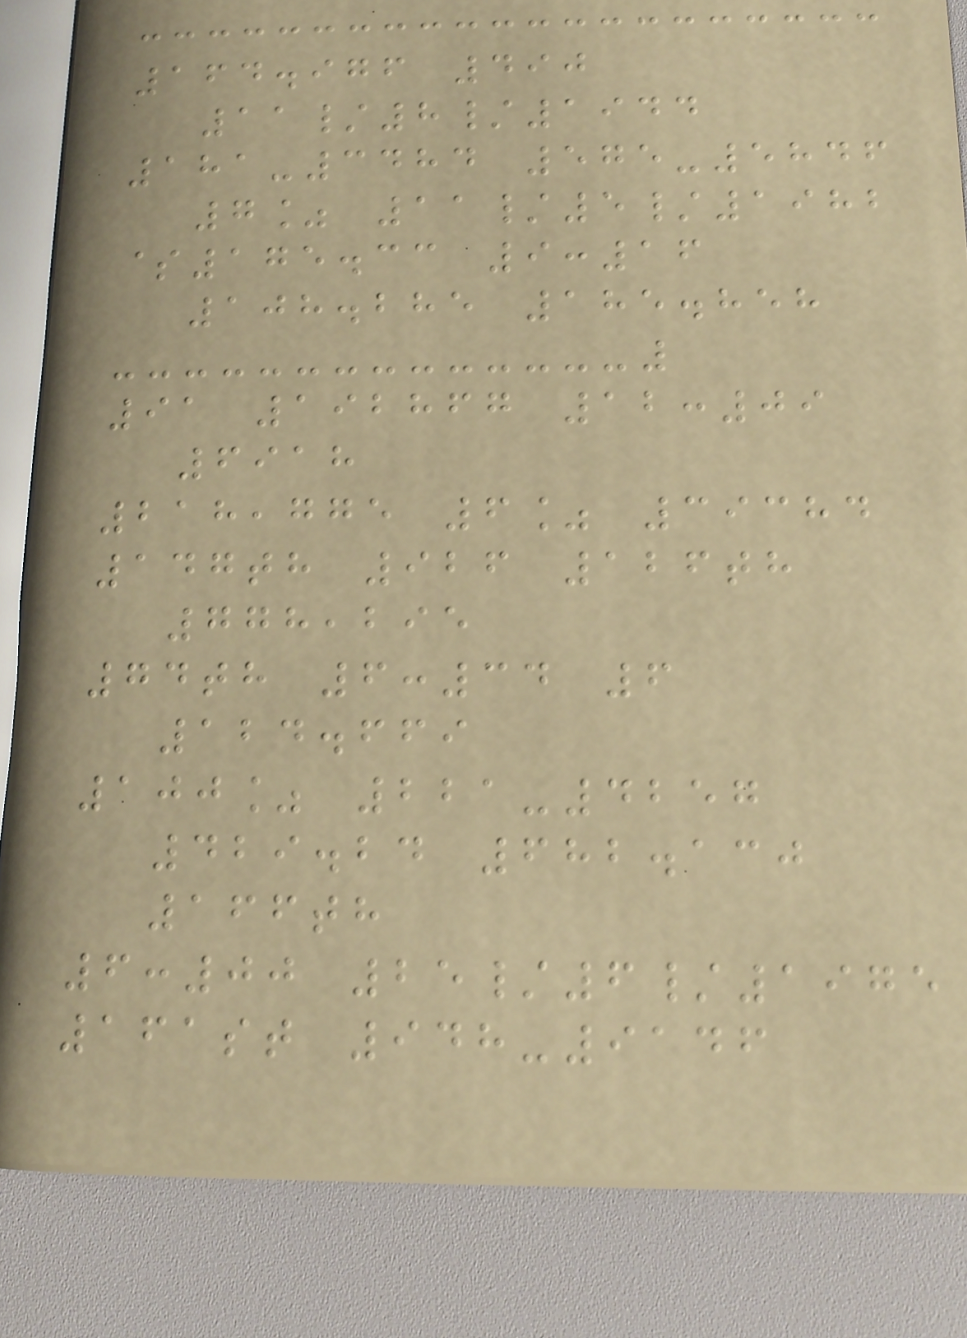164.976 490
11/8/1944
181-3484 575-5846
7% 11/5/1982
$175.33 9:16
108.285 185.858
91 192867 12:09
6918
218,775 6% 39384
147th 926 126th
778,295
74th 6:34 6
124.669
100% 221-4257
429.24 682.130
166th
6:00 25/6/1975
161st 948-9146
